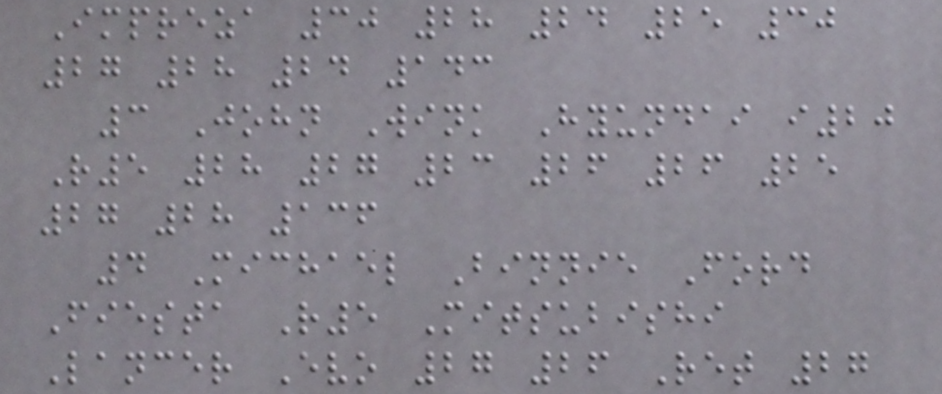Impreza 30 28 24 25 30
27 28 24 143
3 John Wink Hyundai i20
R5 28 27 23 26 26 25
27 28 136
4 Michael Binnie Ford
Fiesta R5 Mitsubishi
Lancer Evo 27 26 Ret 27
